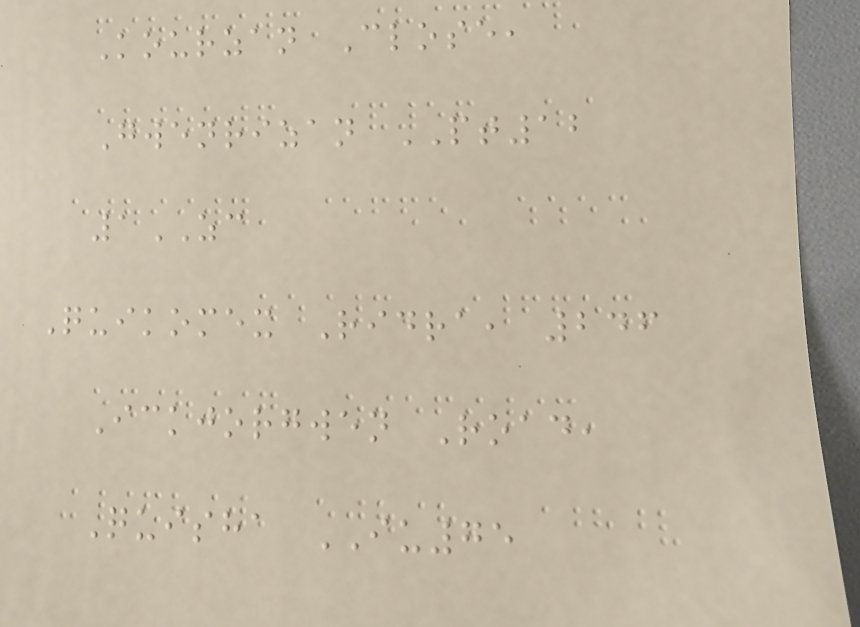Kourzan Close,
Gwenrizan PT12
1ZC
Quikomex Ridra, 246
Ickjorgwen Road,
Quisha IU75
